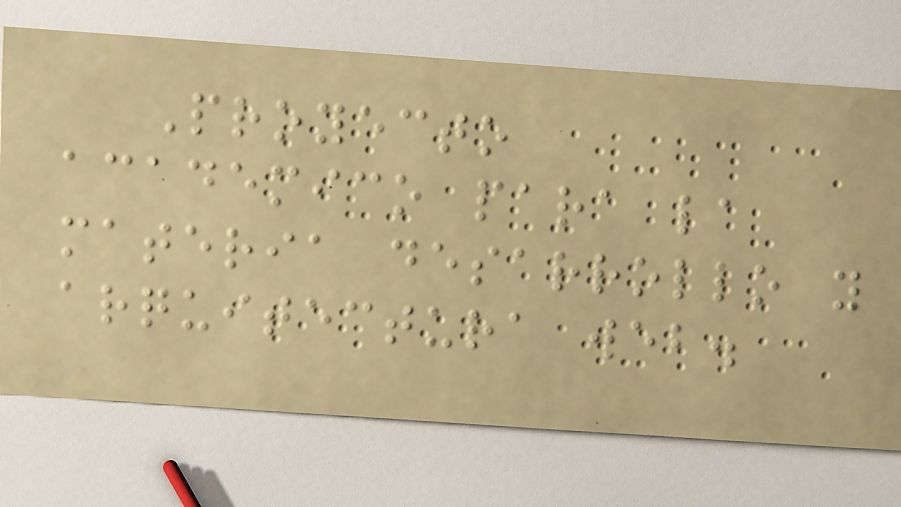Proyecto
academico para la
materia desarrollo y
arquitectura web.
